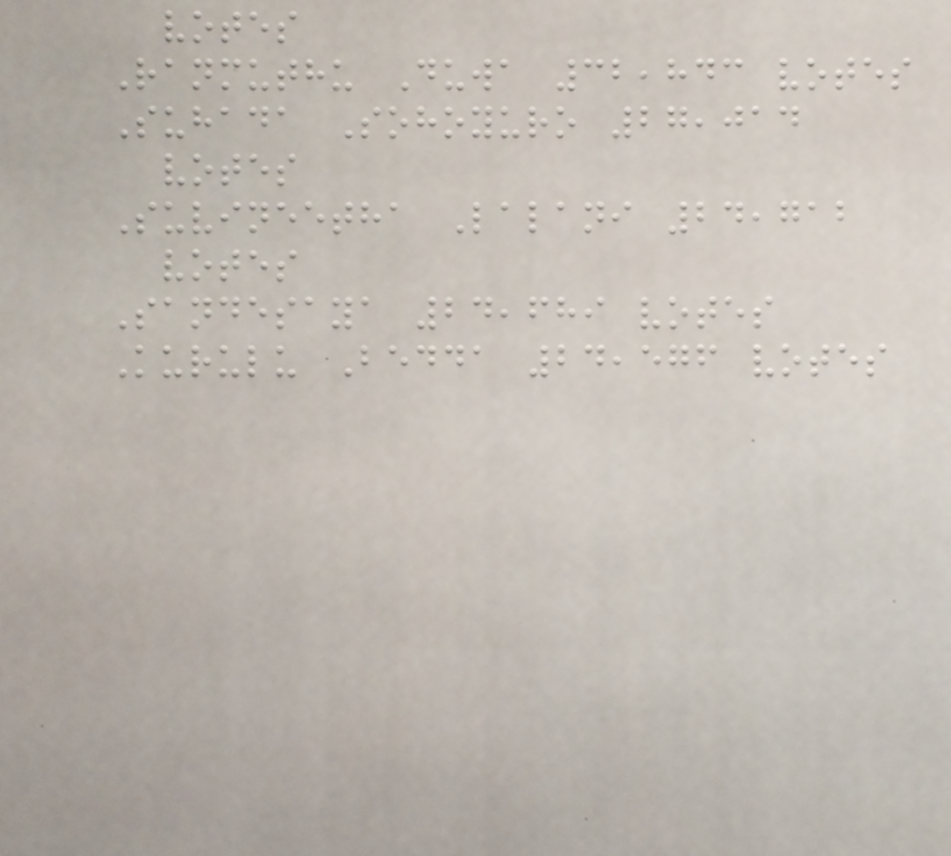votes
Ranmuthu Duwa 32,843 votes
Suhada Sohoyuro 27,014
votes
Suvineetha Lalani 24,712
votes
Sandesaya 24,689 votes
Kurulu Bedda 24,576 votes
